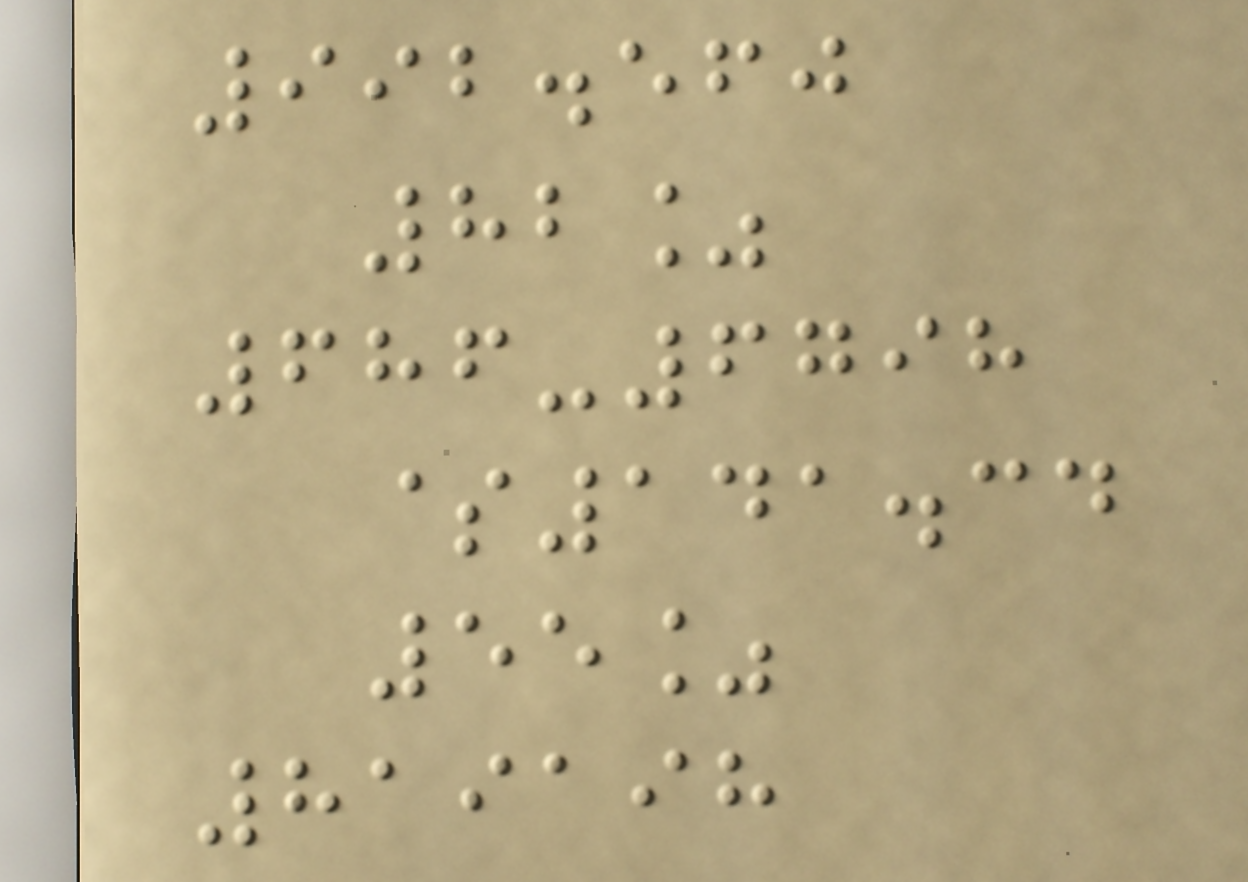992.560
82%
686-6798
$141.34
55%
819198
